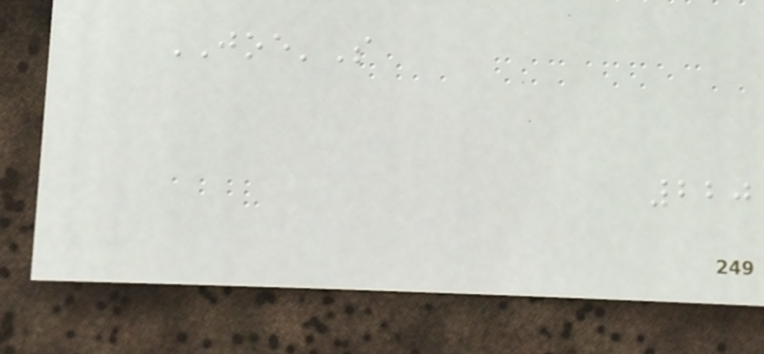JOE'S
220
